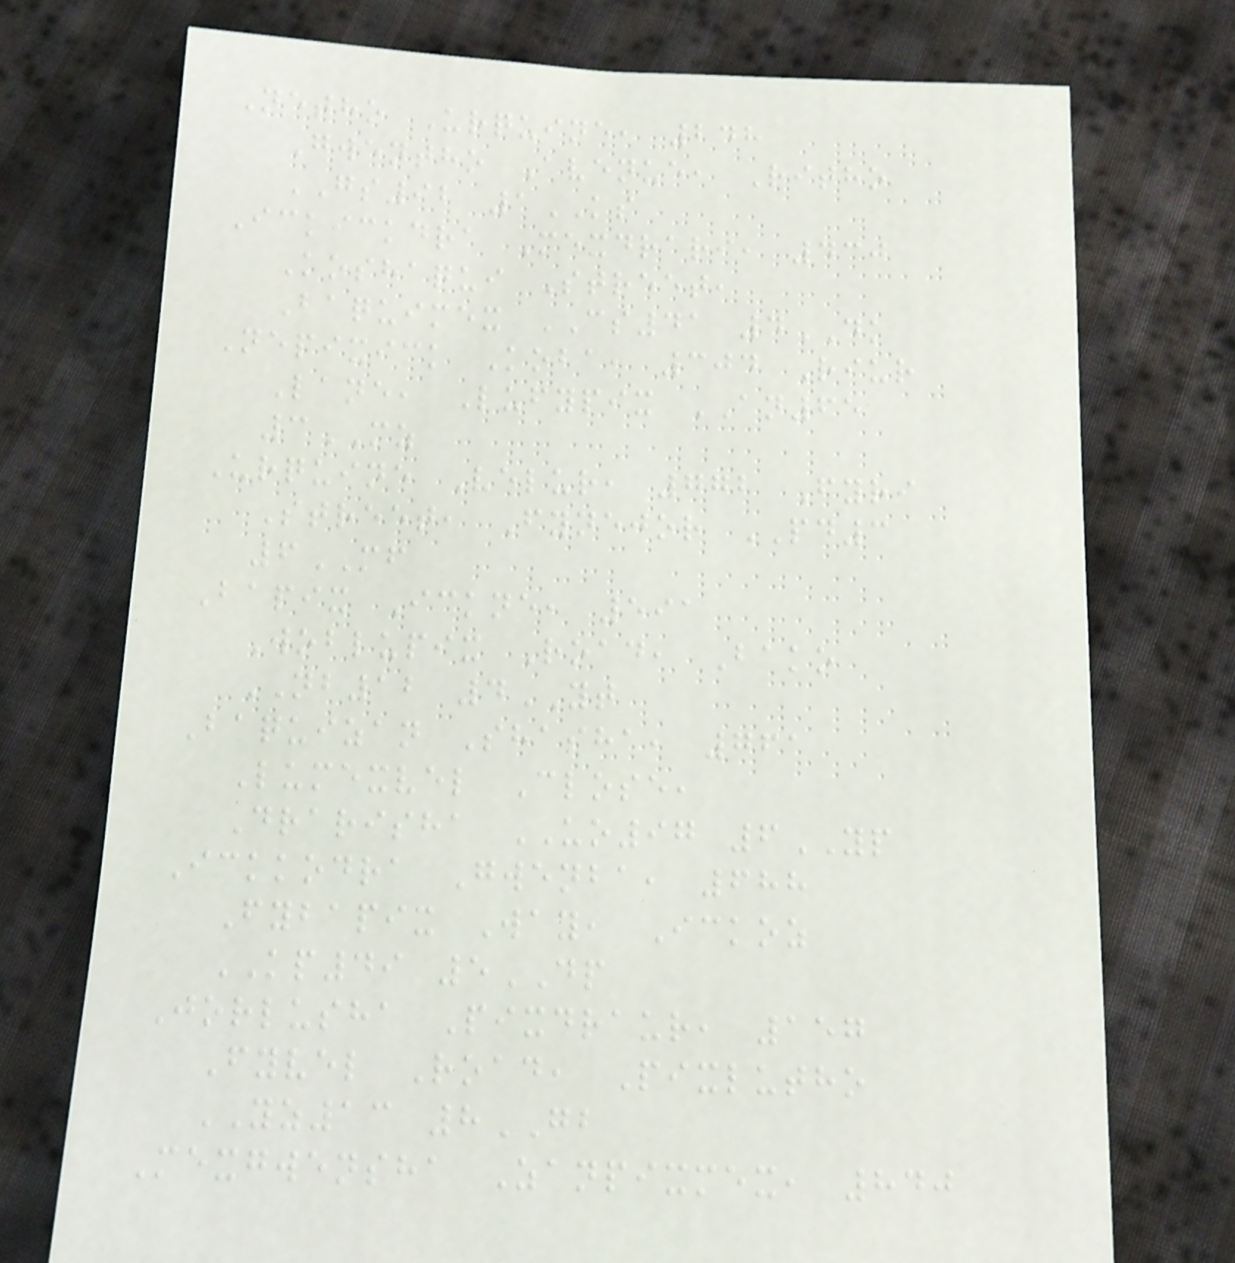Netho Urquine, 248
Gwentho Avenue, Ritho
GS92 1KS
Ickickdra Mexdrari, 430
Koshaqui Street,
Baquimex CS41 4DK
Nepixick Koba, 304 Riur
Lane, Lufypix AN65
3MZ
Urquine Velur, 772 Fyri
Street, Fynejor PD3
6MF
Bapix Ickne, 591
Woblupix Road, Bako
NB12 4YT
Baquizan Shasha, 761
Lumexvel Close,
Drarisha UO97 6YP
Ickkodra Gwenba, 688
Fybapix Way, Ickoz
KP49 5DP
Jorlusha Pixdraur, 157
Fyvel Road, Pixlutho
YZ13 8GB
Mexgwensha Zanpixmex, 840
